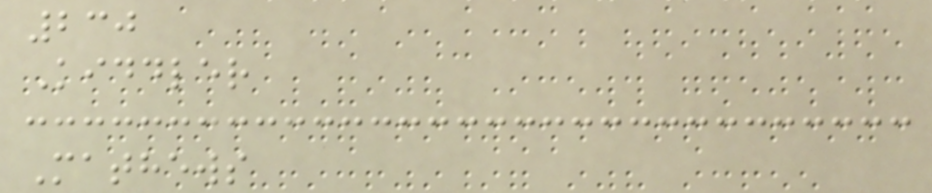230
Kiddler
Mathews
